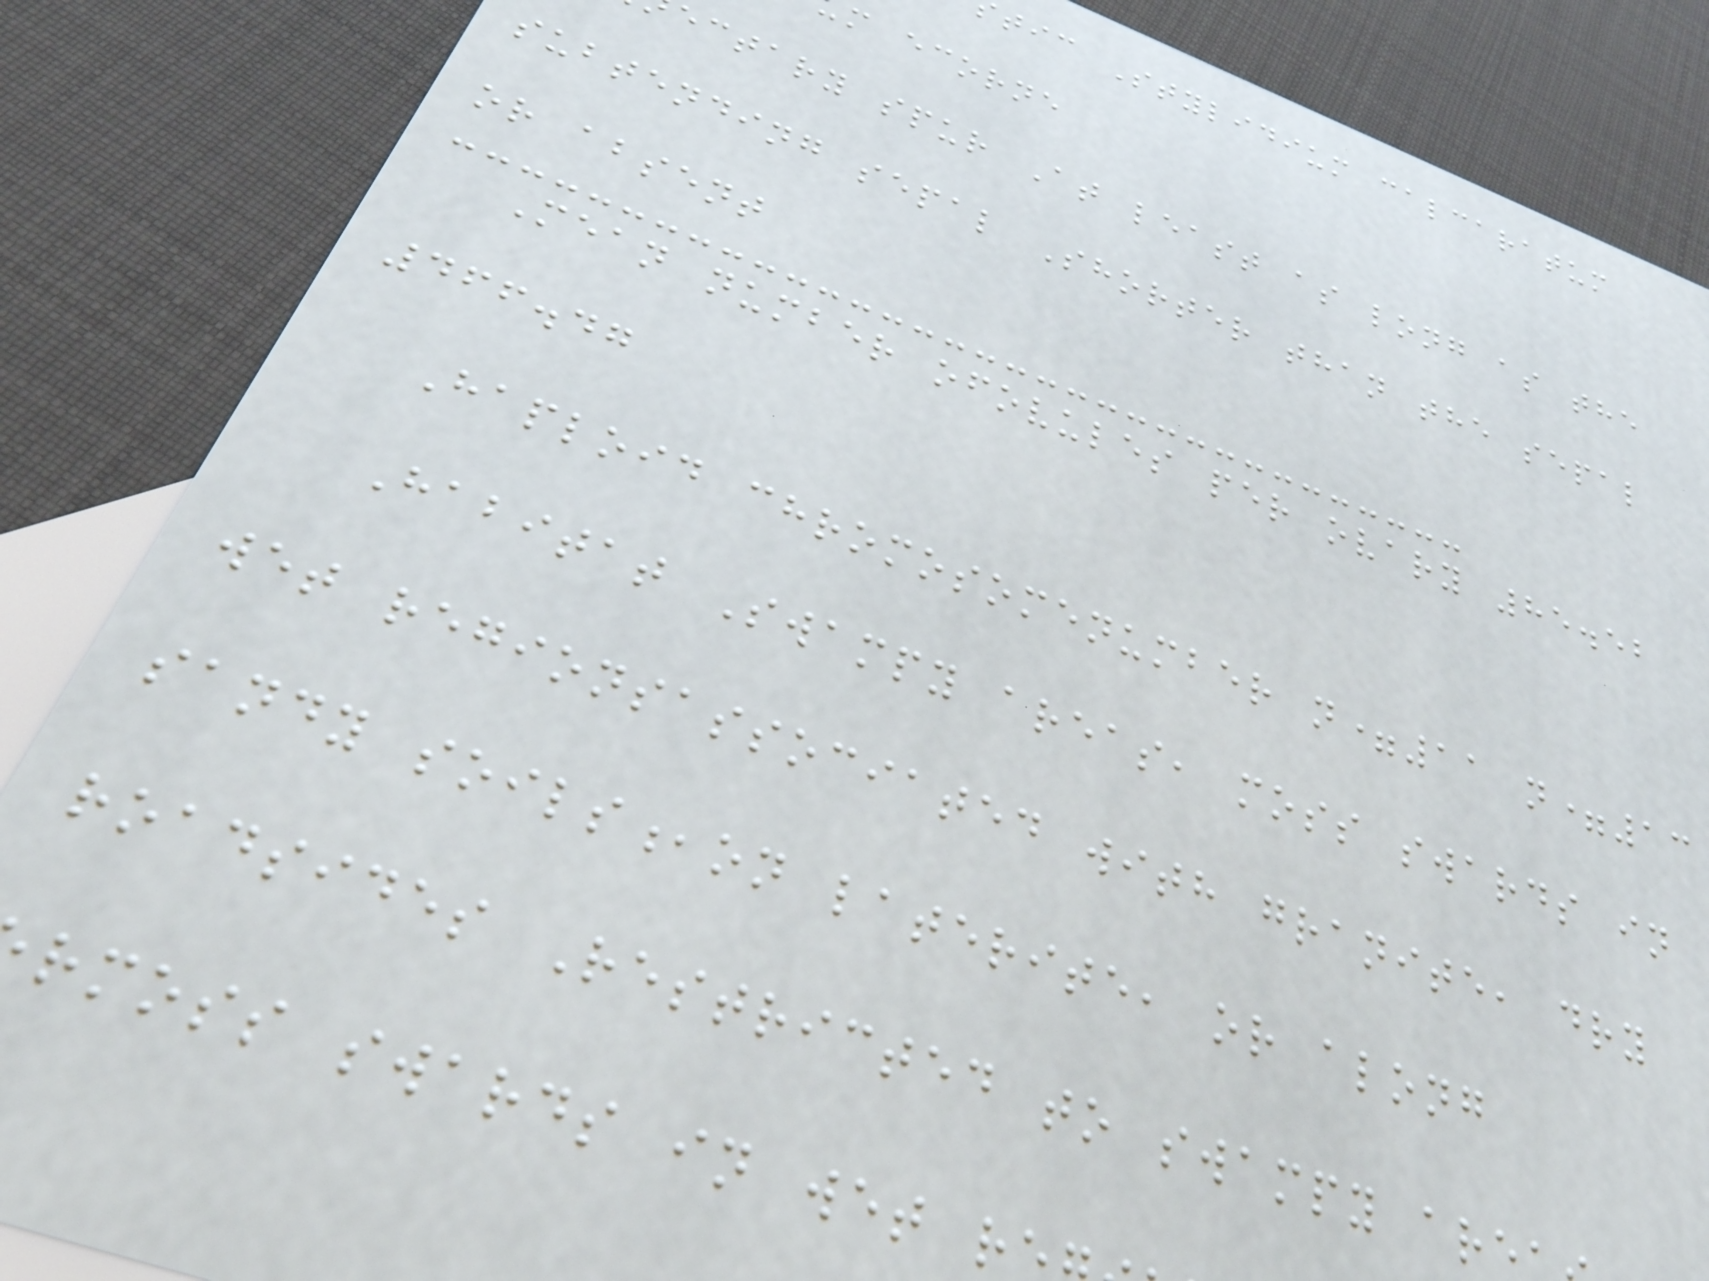tic Stylidium calcaratum
m ecorne
ectary spur At least as long as the
subtending sepal Shorter than the sepal
or absent
Mean number ofovules per ovary 85.52
466.47
Haploid chromosomenumber n=11 n=13
Habitat Swampy areas, moss swards in
wet regionsassociated with granite, dry
sandy soils,on laterite, or along
roadsides Restricted to swampy are
rmoss swards in wet r
